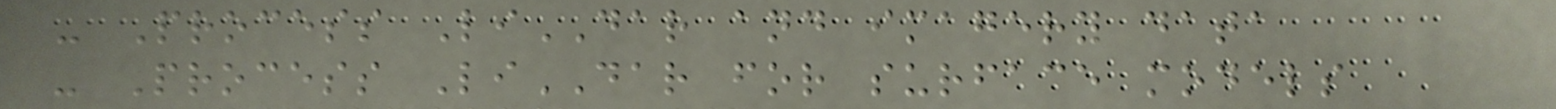- Process LiDAR and imagery data
- Process LiDAR for surface models
